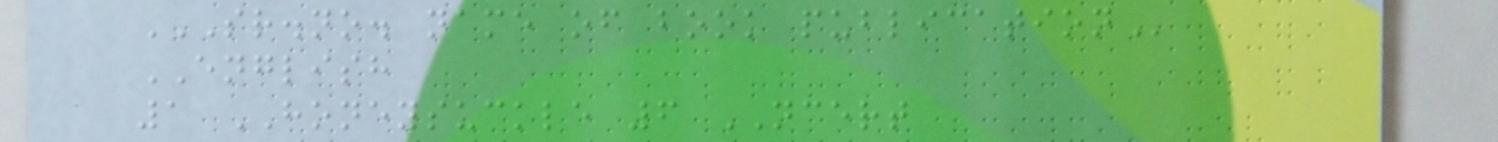SR.NO. NAME OF BOOK PUBLICATION
ENGLISH
1 HONEYSUCKLE 6 NCERT
